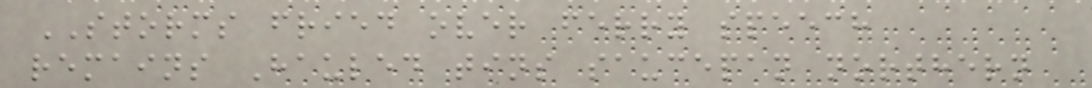STORMS fried over ferry speech
remains Hauled tins saucepan northern
